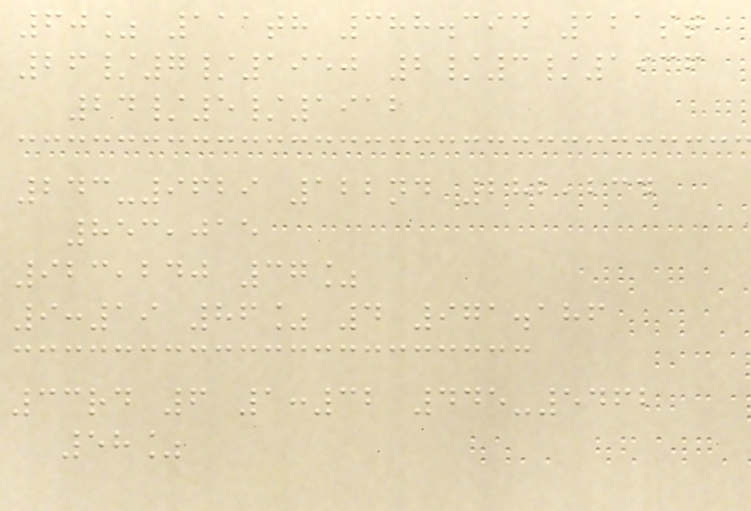60% 111th 388.394 121st
26/7/1950 2/3/1936
24/5/1912
243-9629 122nd 282,234
853,015
923,240 37%
9:19 86% 4 971.186
33rd 6 1:32 445-5462
58%
